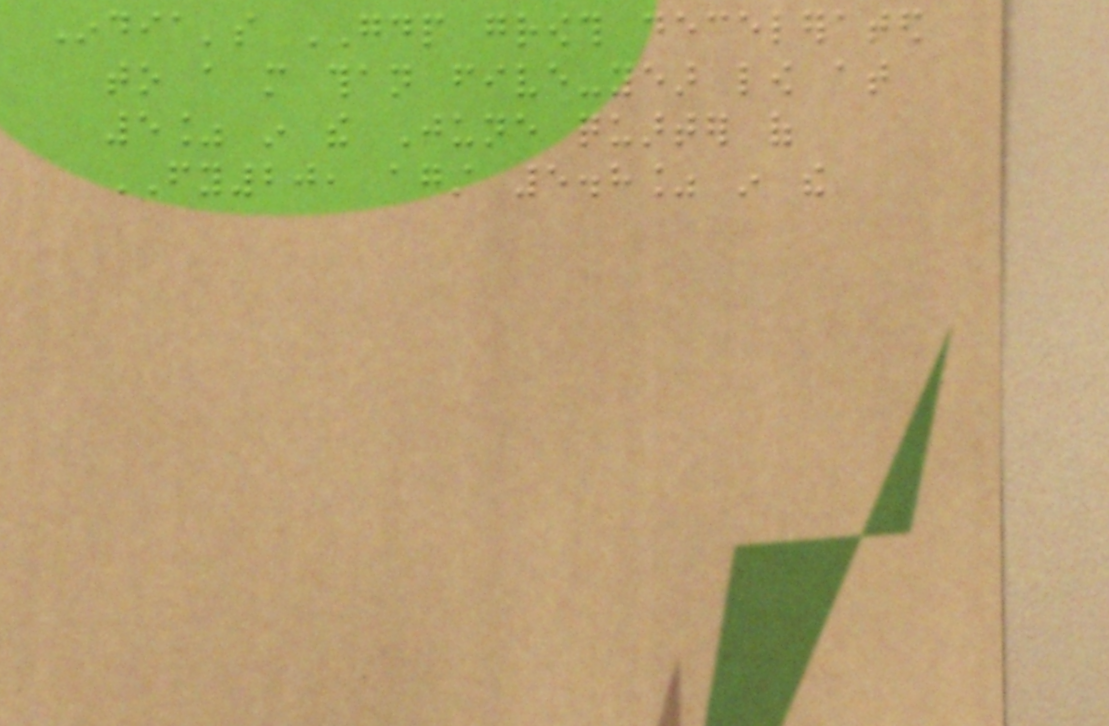India's GDP growth decelerated
to a more than five-year low at
5% in the June quarter of
FY20, against 5.8% in the
